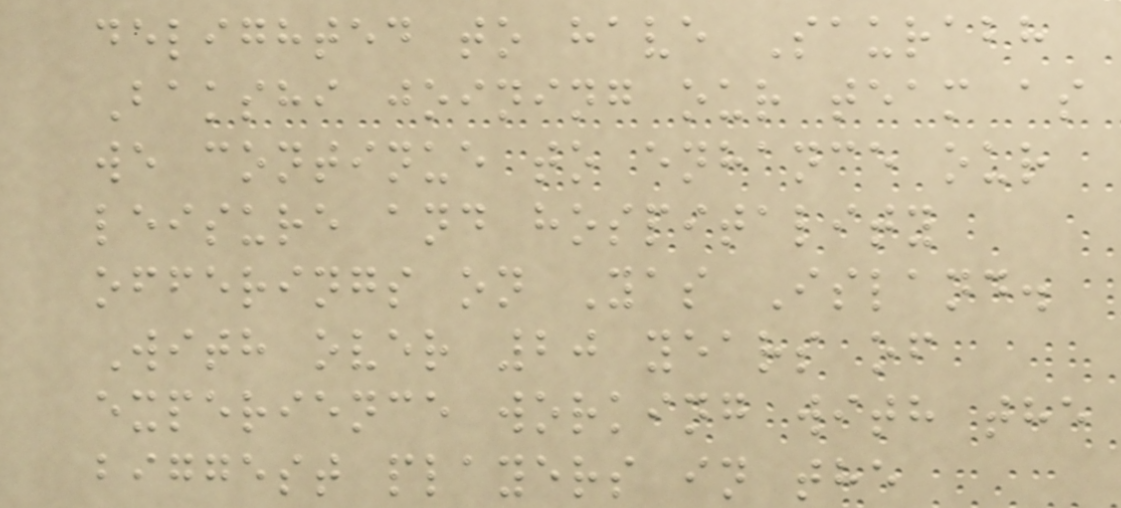delighted to have Saurabh
Bakshi joining our team as
we continue to enhance our
leisure and hospitality
offerings on Yas Island.
With over 20 years of
experience working with the
biggest players in the
